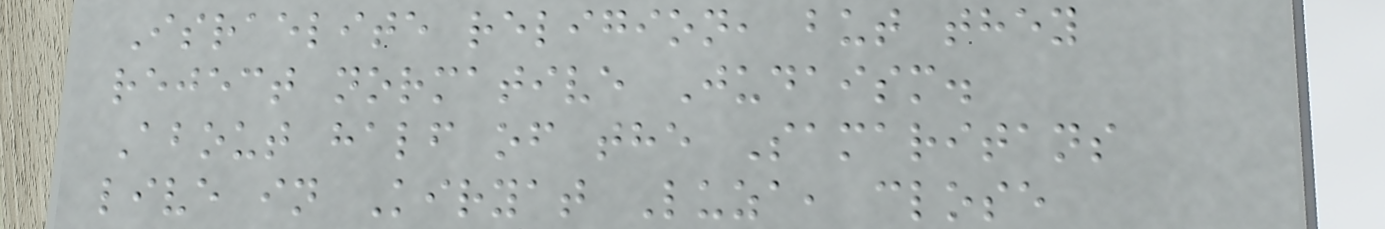Israelite religion, but they
reject normative Judaism.
About half of the Samaritans
live in Kiryat Luza, close
